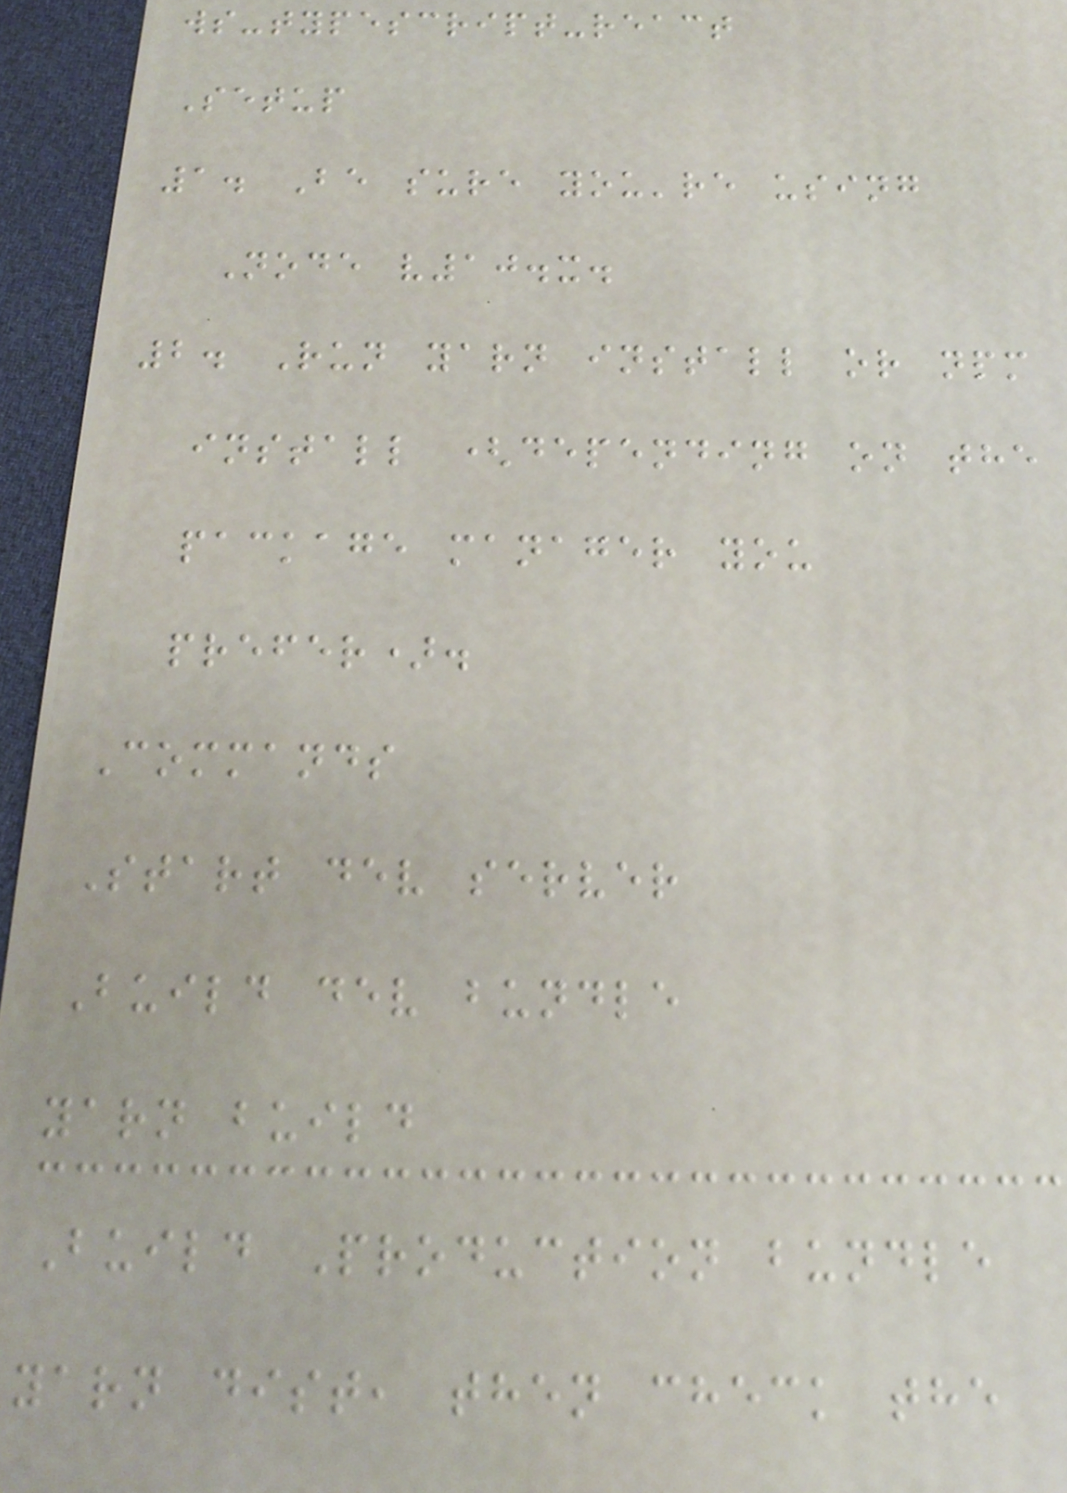ws-typescript-react
Setup
1. Be sure you're using
Node v10.x.
2. Run yarn install or npm
install (depending on the
package manager you
prefer).
Commands
Start dev server
Build dev bundle
yarn build
Build Production bundle
yarn dist, then check the
